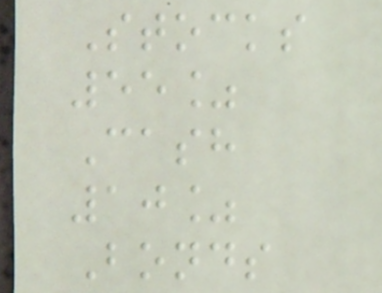Stocks
55%
Cash
10%
Bonds
